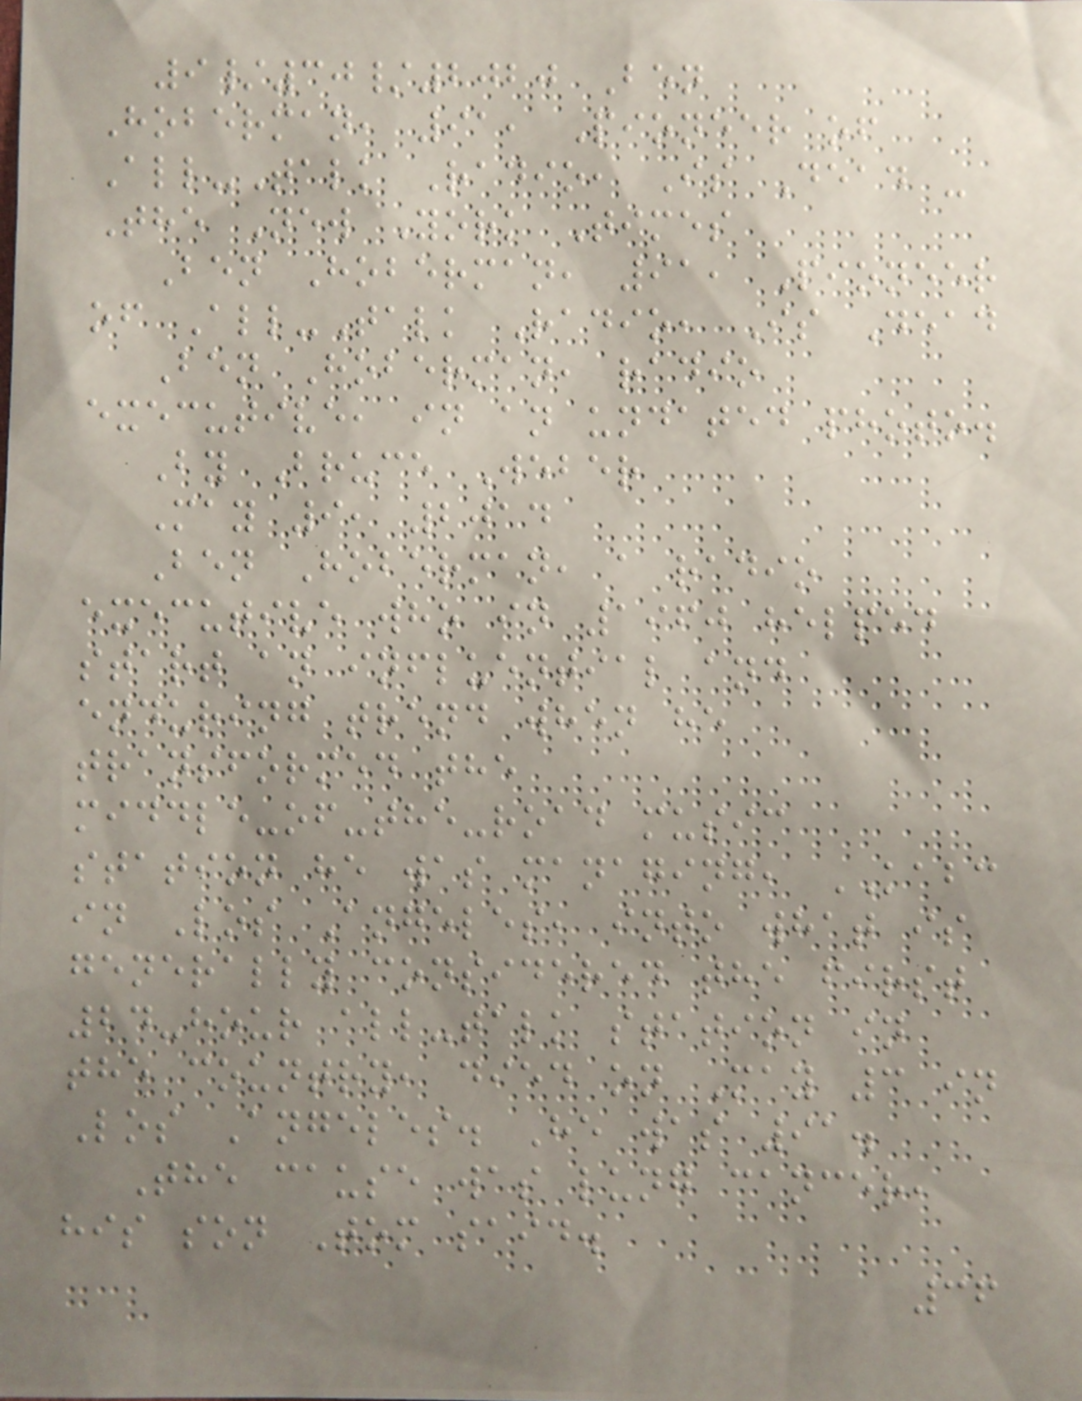9/30/2020 Ben
Hoberman, 91, Pioneer of
All-Talk Radio, Is Dead -
The New York Times
Ben Hoberman, 91, Pioneer
of All-Talk Radio, Is Dead
Ben Hoberman, radio
executive, in an undated photo.
By Bruce Weber
May 9, 2014
Ben Hoberman, a radio
executive who in 1960 helped
start an influential and
enduring trend when he
transformed the
middle-of-the-road music
station he was managing, KABC
in Los Angeles, into what is
generally considered the first
24-hour all-talk station in
the country, died on May 3 in
Los Angeles. He was 91.
The cause was lung cancer,
his son Tom said.
36
